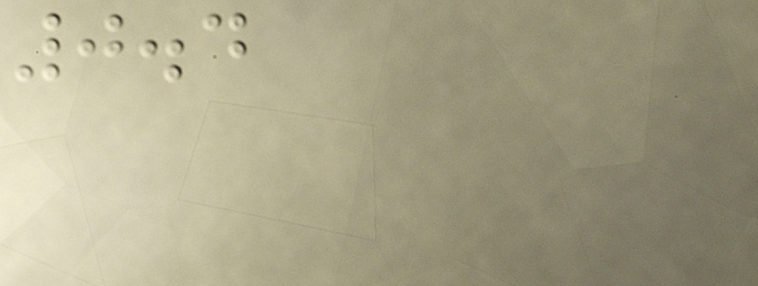0.4
